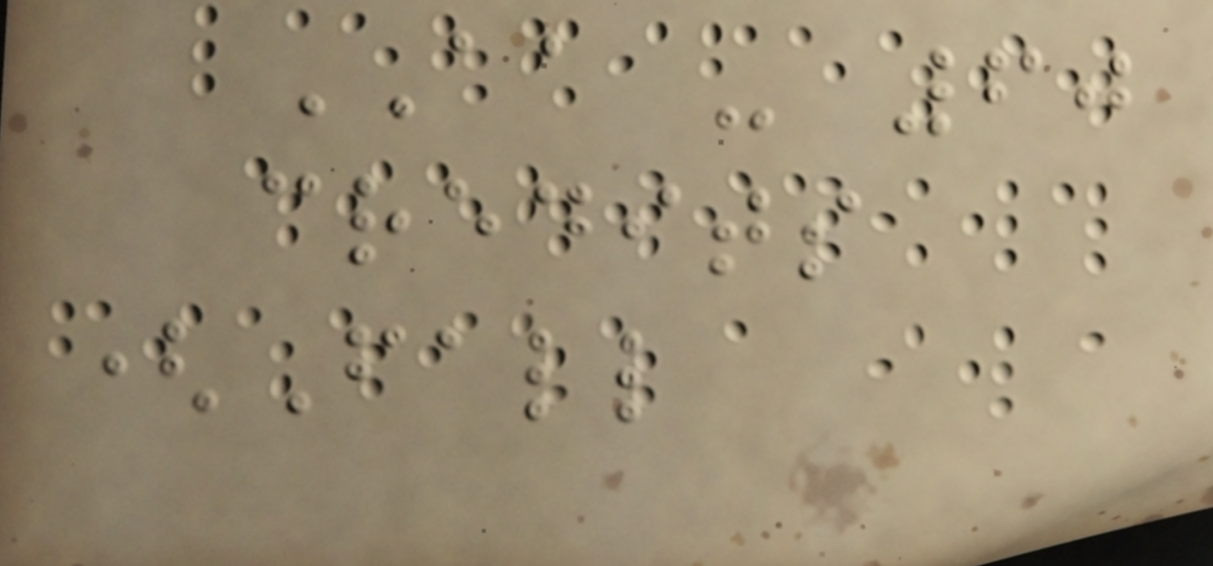AA - 60
credits
(Fall
